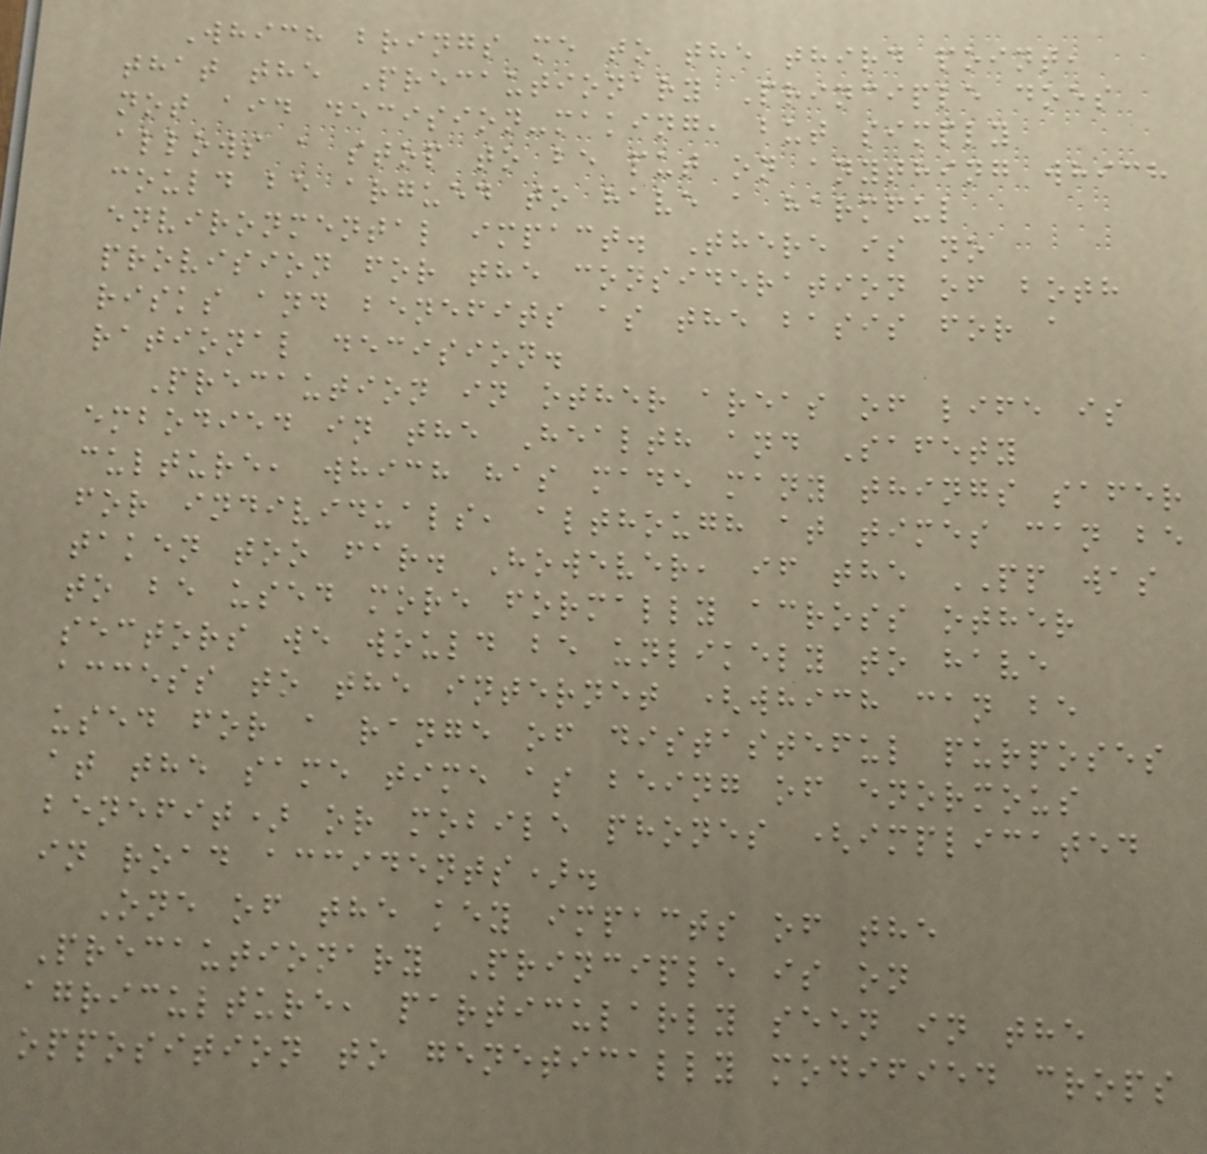Which brings me to the third point,
that the Precautionary Principle does
not aid decision-making, but simply
allows a stop to be put on anything which
could be argued to have a harmful
environmental impact. There is no
provision for the consideration of both
risks and benefits as the basis for a
rational decision.
Precaution in other areas of life is
embodied in the Health and Safety
culture, which has made many things safer
for individuals, although at times can be
taken too far. However, if the PP was
to be used more formally across other
sectors we would be unlikely to have
access to the internet (which can be
used for a range of distasteful purposes
at the same time as being of enormous
benefit) or mobile phones (implicated
in road accidents).
One of the key impacts of the
Precautionary Principle is on
agriculture, particularly seen in the
opposition to genetically modified crops
